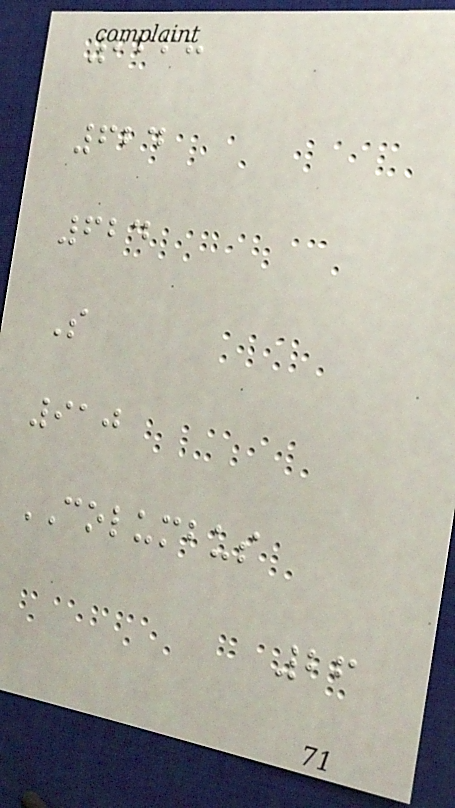2668
624
624
S
910
COLUMBUS
26
